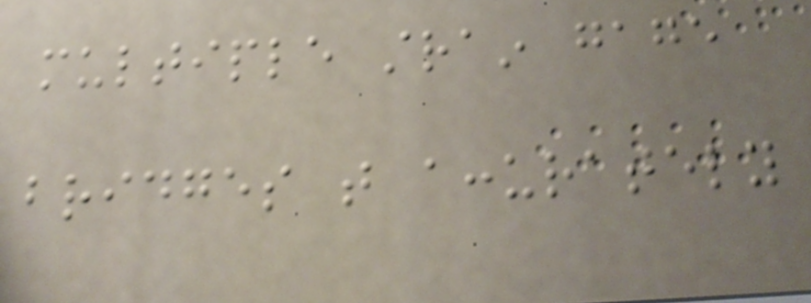multiple strain gage
bridges that accurately
